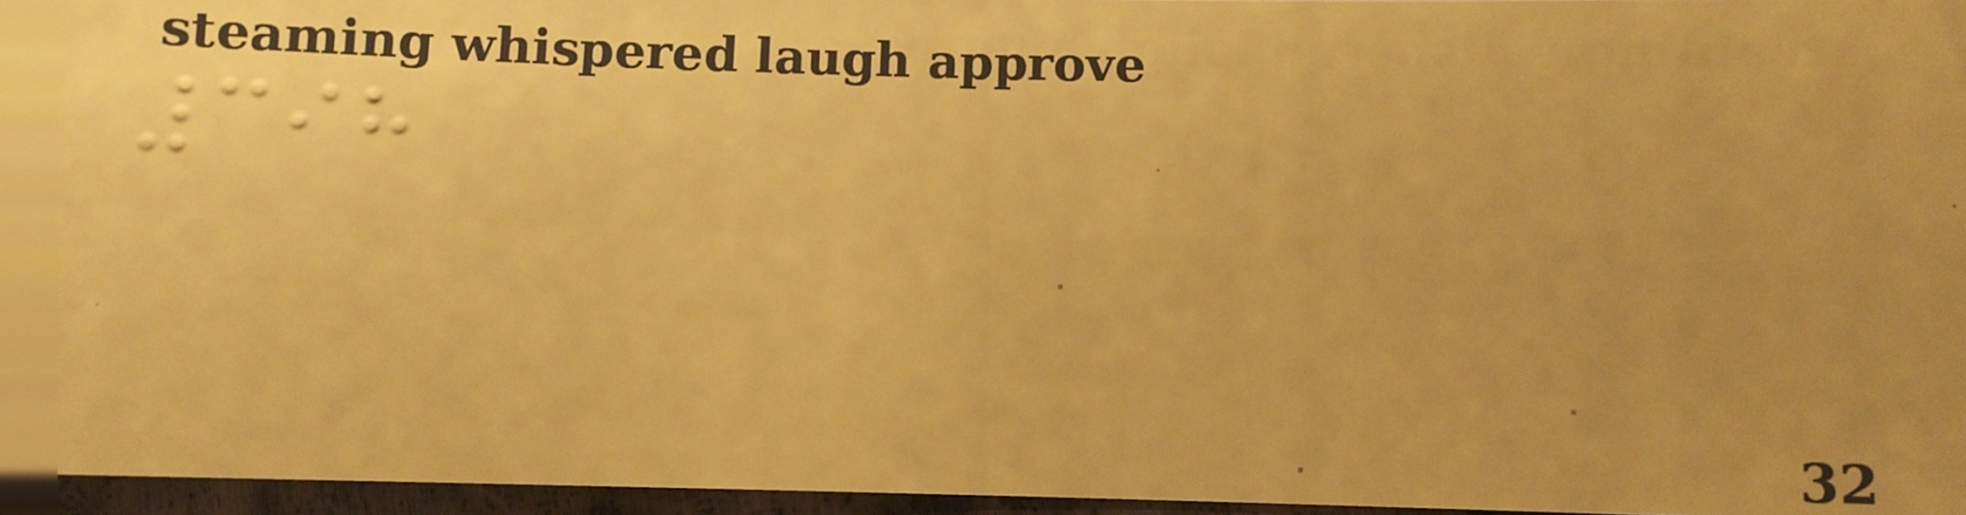398
